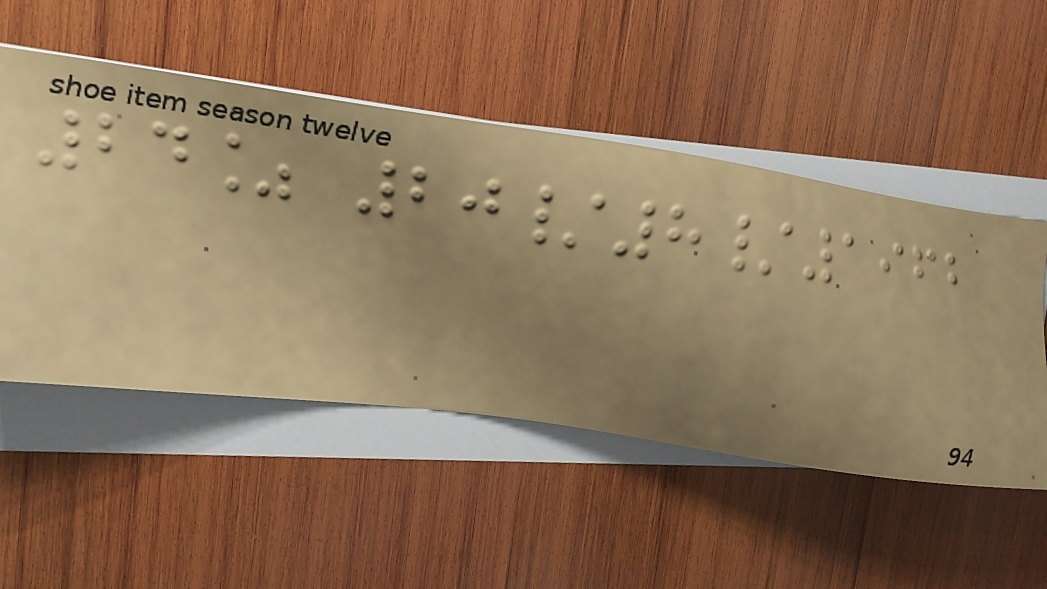24% 20/8/1962
